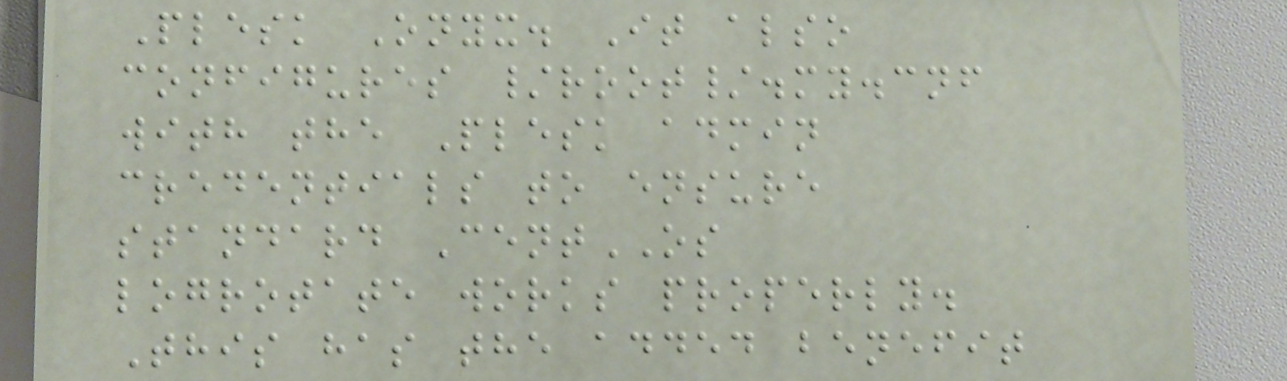Plesk Onyx. It also
configures /root/.my.cnf
with the Plesk admin
credentials to ensure
standard CentOS
logrotate works properly.
This has the added benefit
